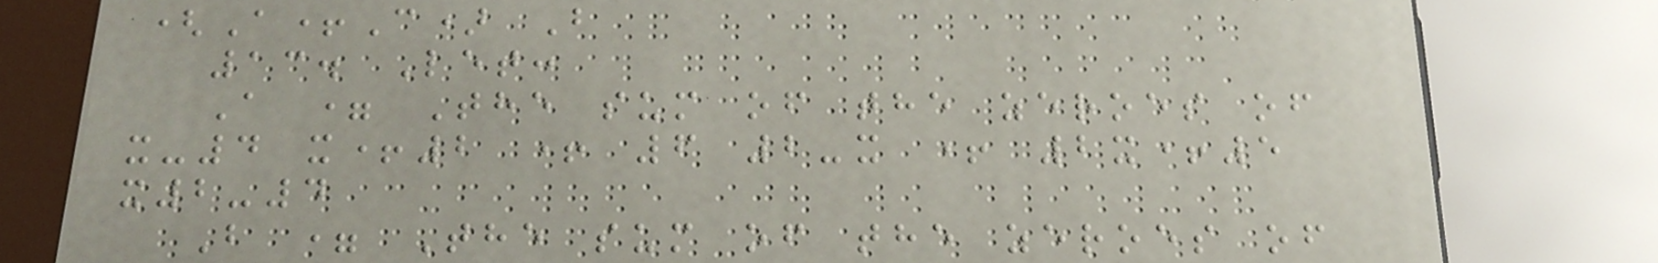(A+C) B
13. Let:
A = The sum of the zeroes of
x-4 x+2 + 6 2-x + 2x+5
x2-4
B = The sum of the zeroes of
